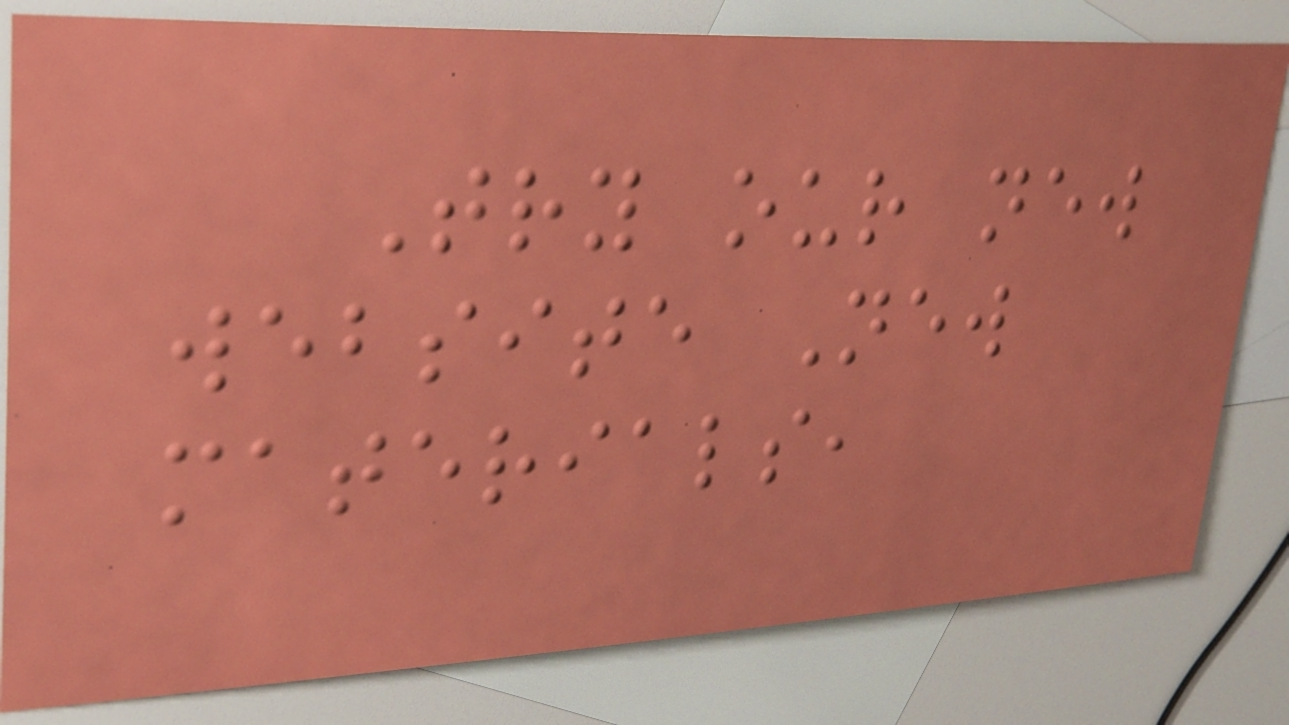Try our new
website New
materials,
